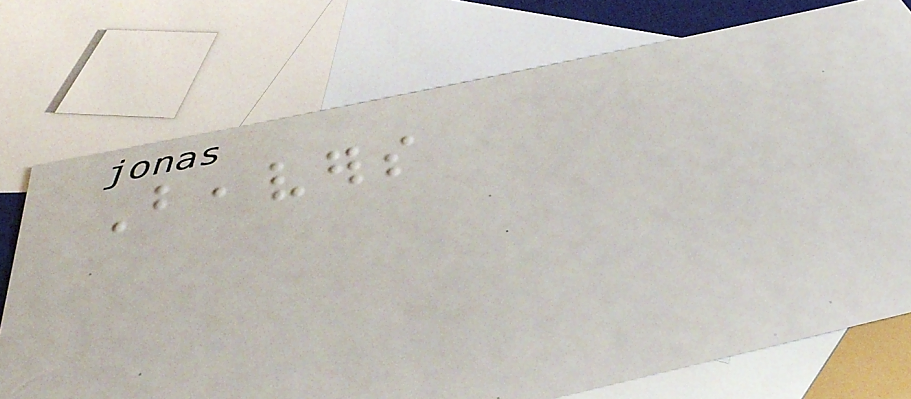Beavers
